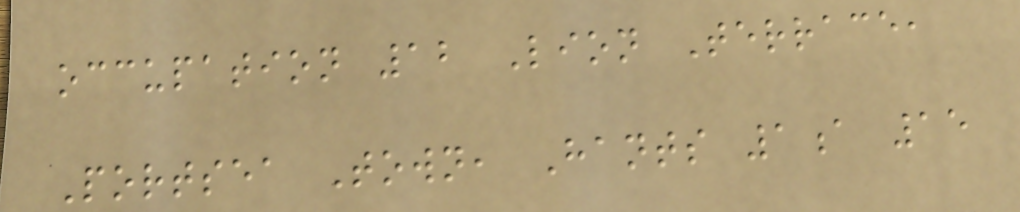occupation 12 Lion Terrace,
Portsea Town, Hants 1a 15
